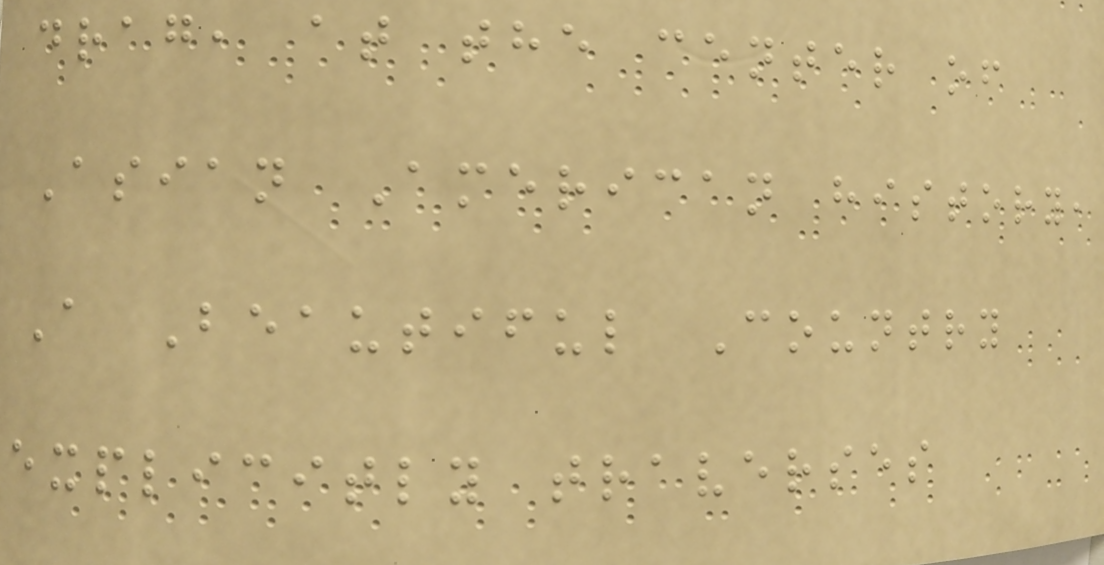drag, at the center of
Asian American history,
A Beautiful Country
explicitly traverses
